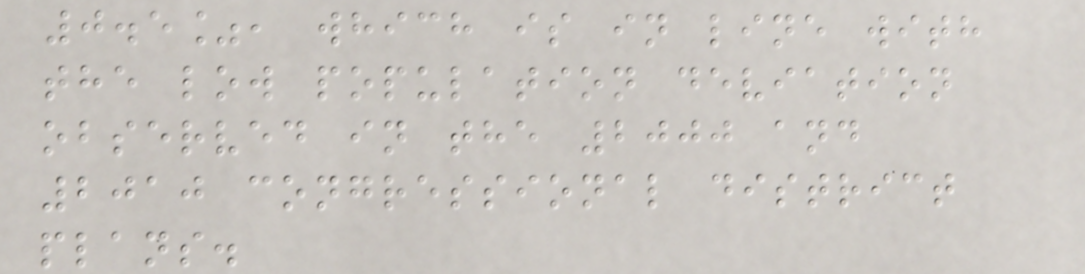0.5%, which is in line with
the low population deviation
observed in the 2000 and
2010 congressional district
plans.
